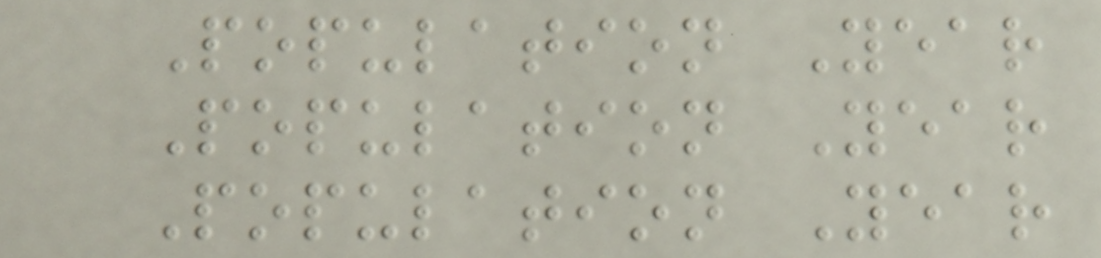Population Year
Population Year
Population Year
